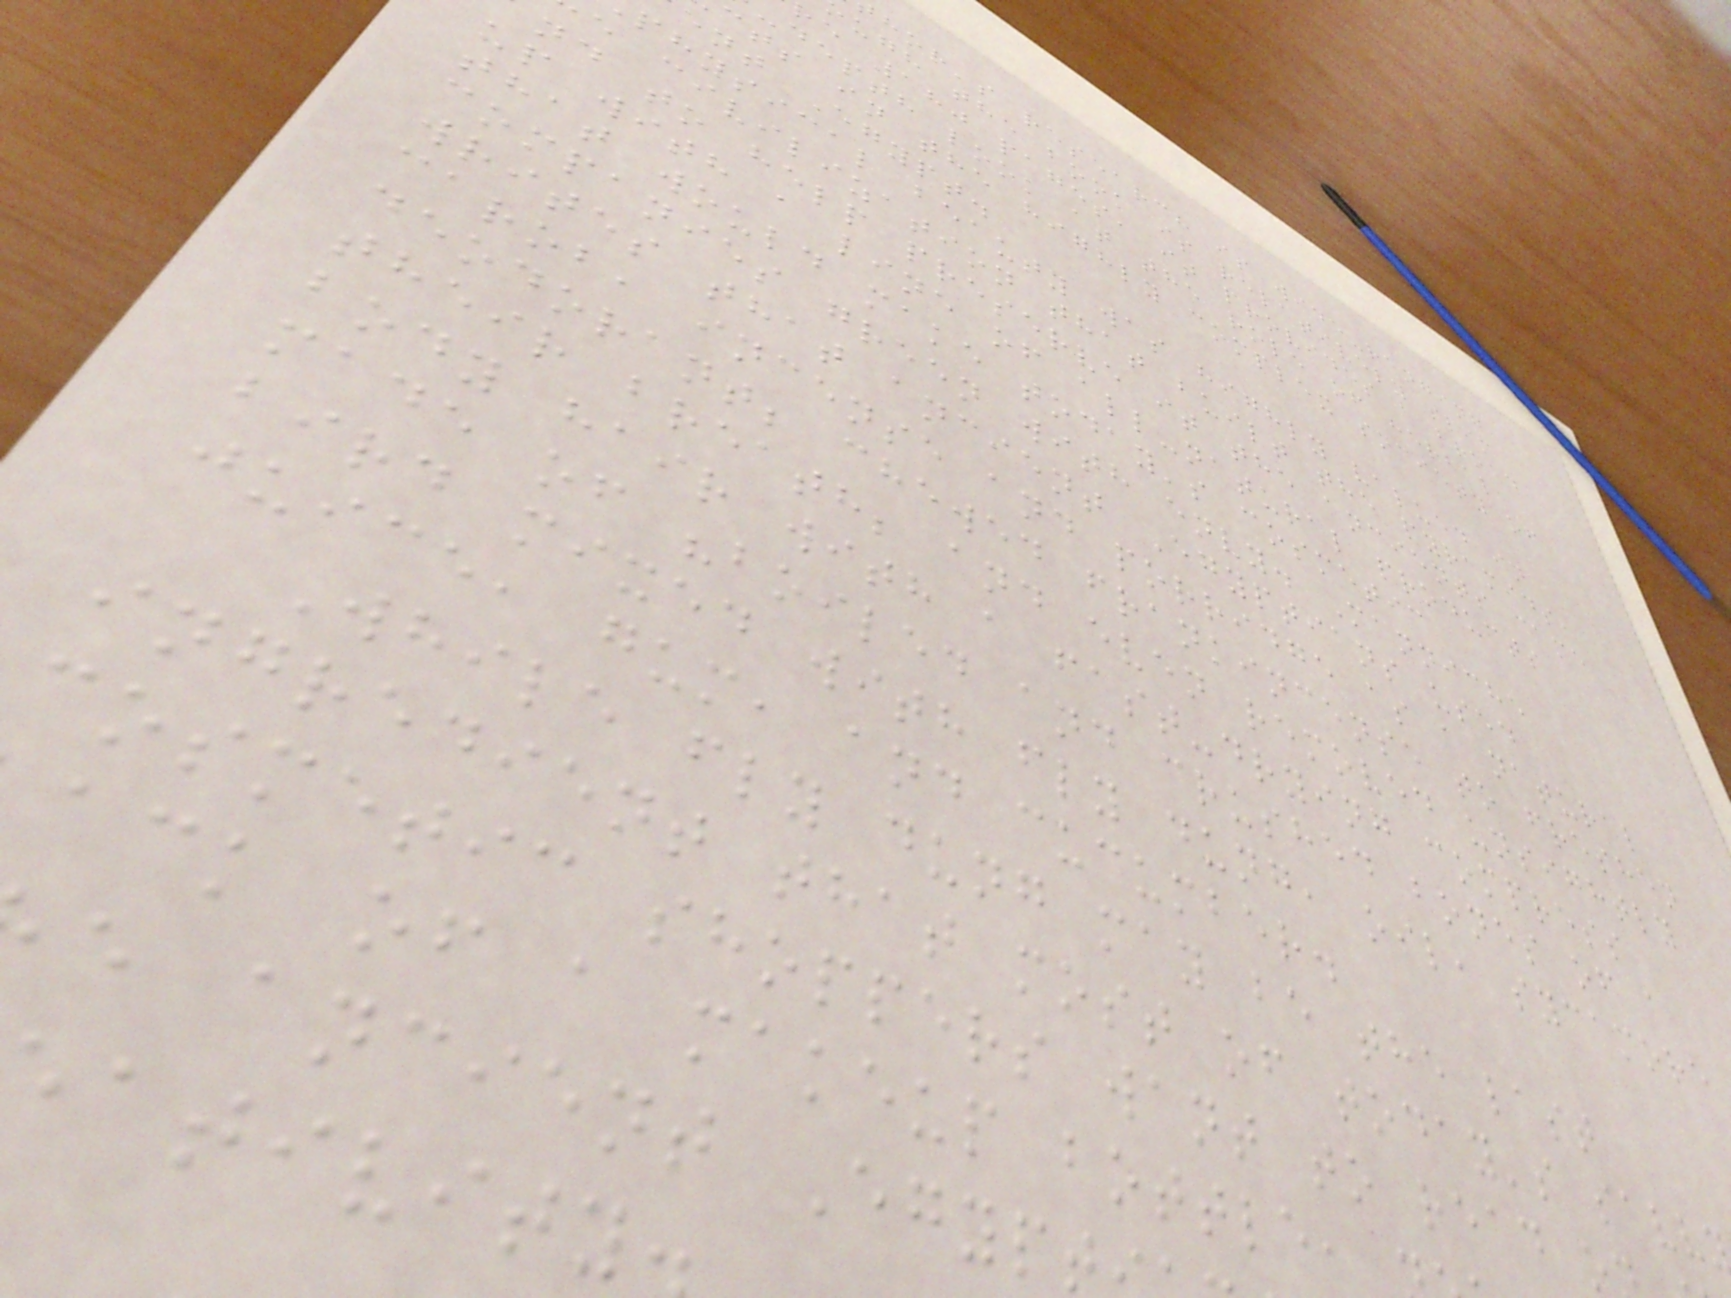hor's research is wide-ranging,
ugh the book is relatively slim
e 180 pages, it provides a broad
-depth look at the role of herbal
cts in the highly complex society of
ent Egypt.
physical beauty was highly valued in
e civilization that built the pyramids,
nd to help preserve it the ancients came
up with a line of all-natural products
that would make today's cosmetic
companies green with envy. Manniche
writes that ancient Egyptians used
carob, incense and porridge as a natural
deodorant; chewed frankincense to freshen
their breath; and even removed unsightly
body hair with a fast-drying compress
made of "boiled and crushed bones of a
bird mixed with fly dung, oil, sycamore
juice, gum, and cucumber.
While fly dung may be the last
ingredient that most of today's savv
cosmetic shoppers want to read o
ack of a makeup bottle,
e ancient Egypt
